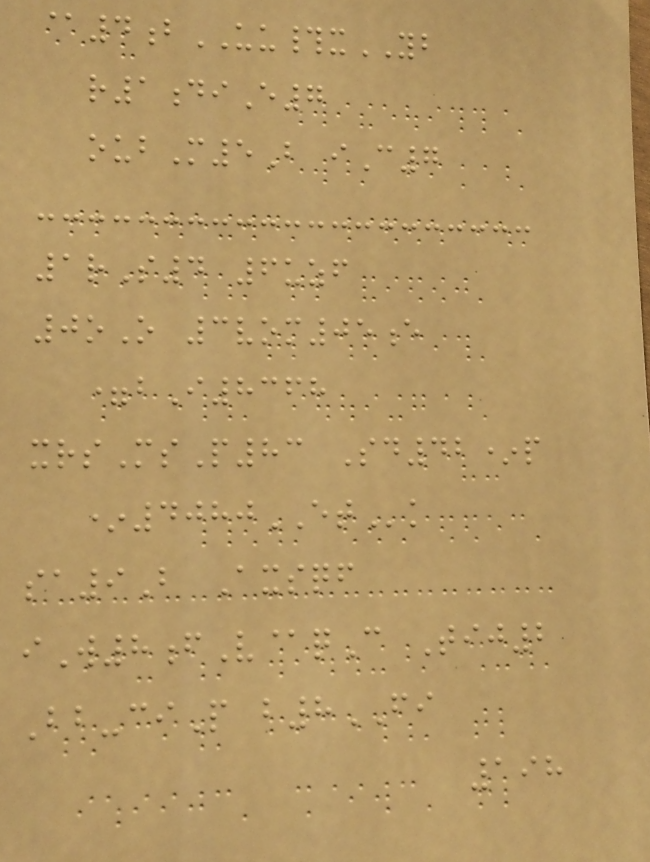@4bUU#xYB
r1diE7
oubM5B iC7
1rS4 6uzf
0oO 3vom05e
=bI8368
xrsMsP83 Sd42*p
*4080ETk
sa9B Axsqf
iW8fV@qC Tij2
Bb-ciP b8FI
198
